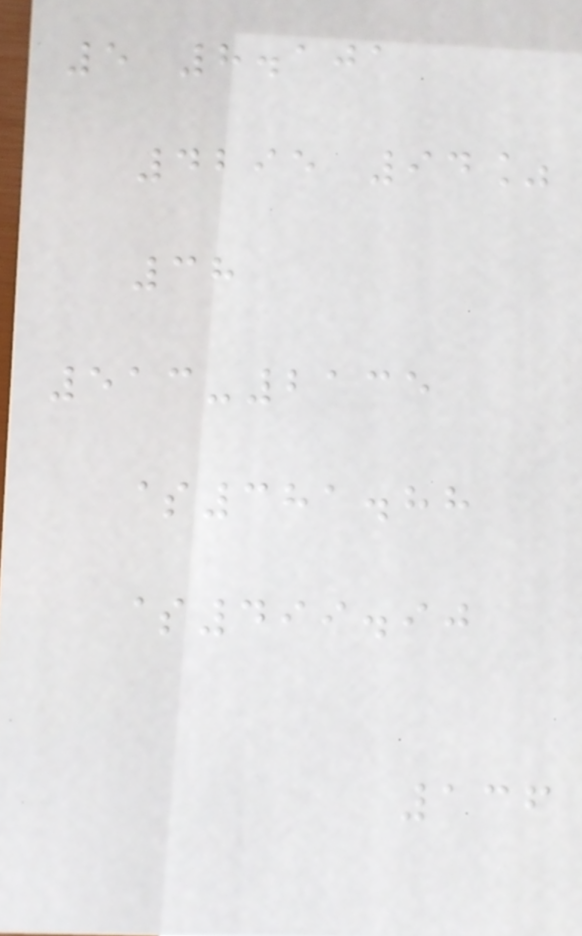5 8.101
4295 94%
38
513-2135
$381.88
$499.90
136
